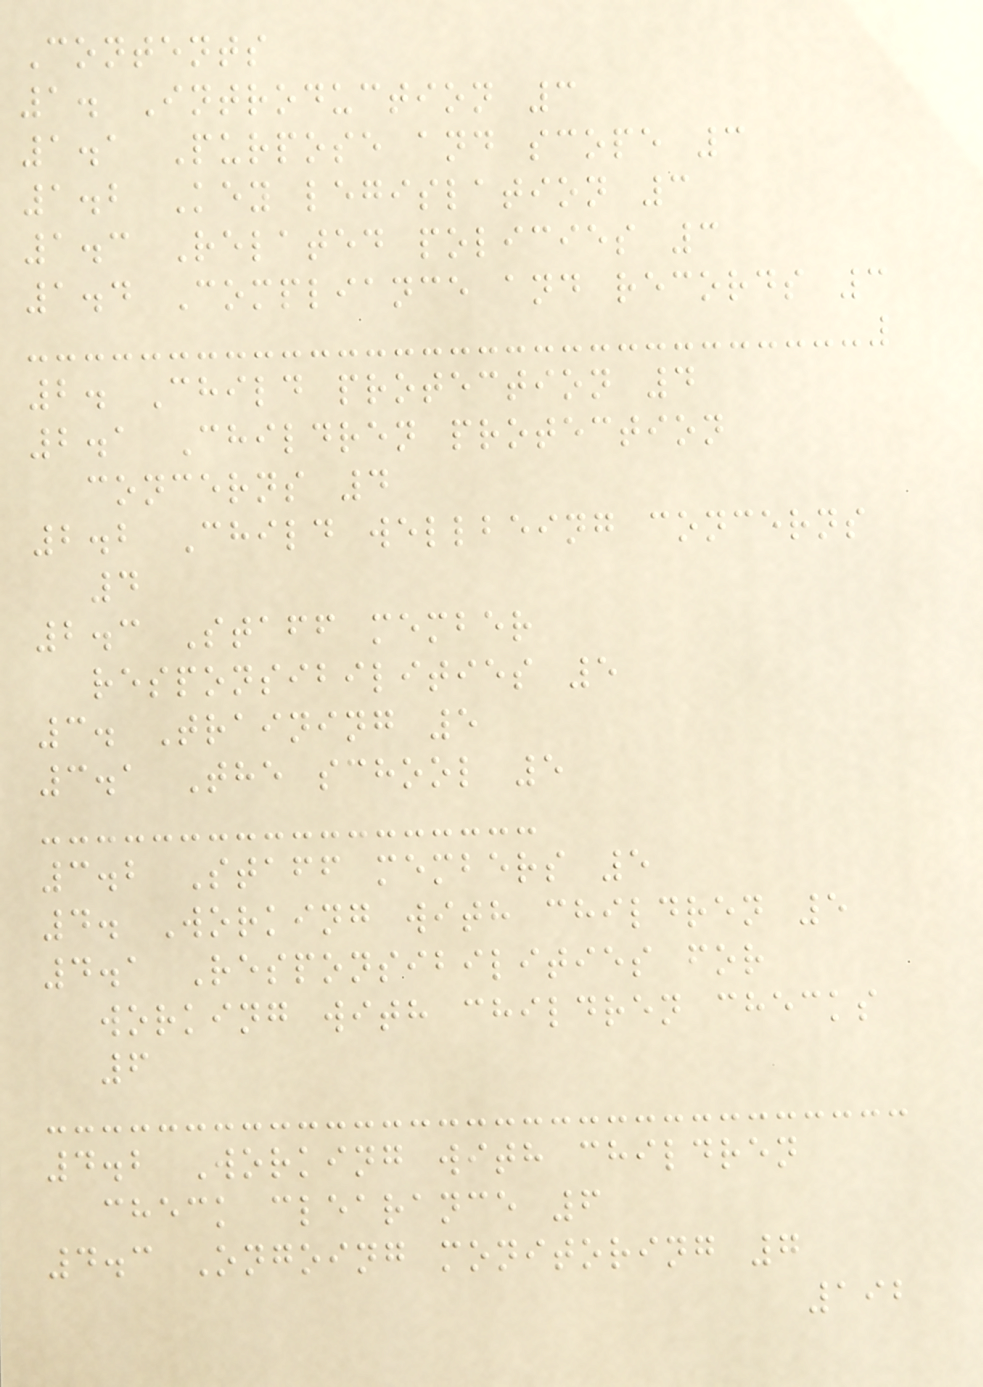Contents
1. Introduction 3
1.1 Purpose and scope 3
1.2 Key legislation 3
1.3 Related policies 3
1.4 Compliance and records 3
2. Child protection 4
2.1 Children protection
concerns 4
2.2 Child wellbeing concerns
4
2.3 Staff member
responsibilities 5
3. Training 5
3.1 The school 5
3.2 Staff members 5
4. Working with children 5
4.1 Responsibilities for
working with children checks
6
4.2 Working with children
check clearance 6
4.3 Ongoing monitoring 7
192
